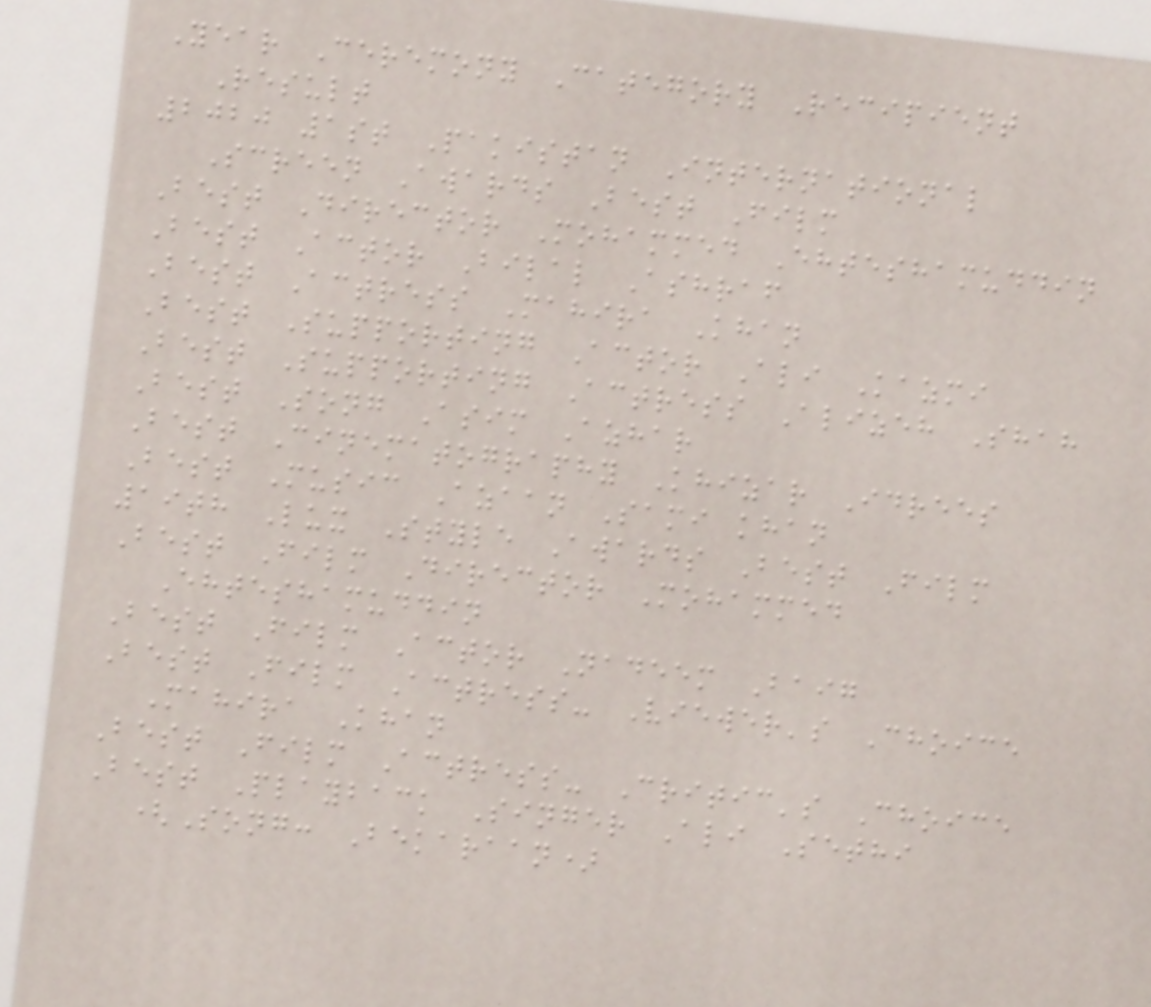Year Ceremony Category Recipient
Result
2020 1st Pakistan International
Screen Awards Best Film
Best Director Mohammed Ehteshamuddin
Best Actor Bilal Ashraf
Best Actress Mahira Khan
Best Supporting Actor Ali Kazmi
Best Supporting Actress Alizeh Shah
Best Song Asim Azhar
Best Cinematography Khizar Idrees
Best Music Azaan Sami khan
19th Lux Style Awards Best Film
Best Film Director Mohammed
Ehteshamuddin
Best Film Actor Nadeem Baig
Best Film Actress- Viewer's Choice
Mahira Khan
Best Film Actress- Critic's Choice
Best Playback Singer Ali Sethi
(Song: Bekaraan)
